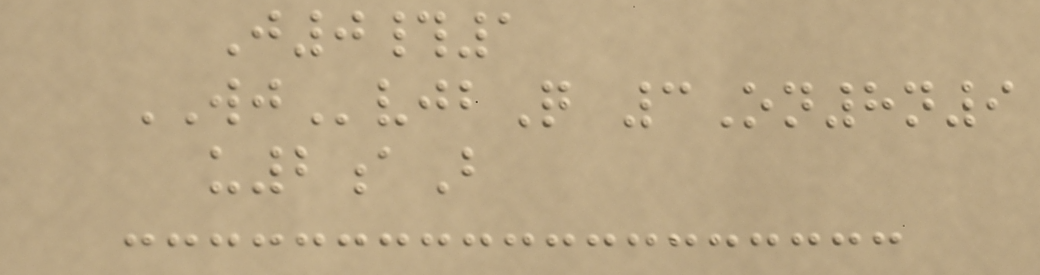J0#1
WJvjbQ 3On8n9
u2aB
